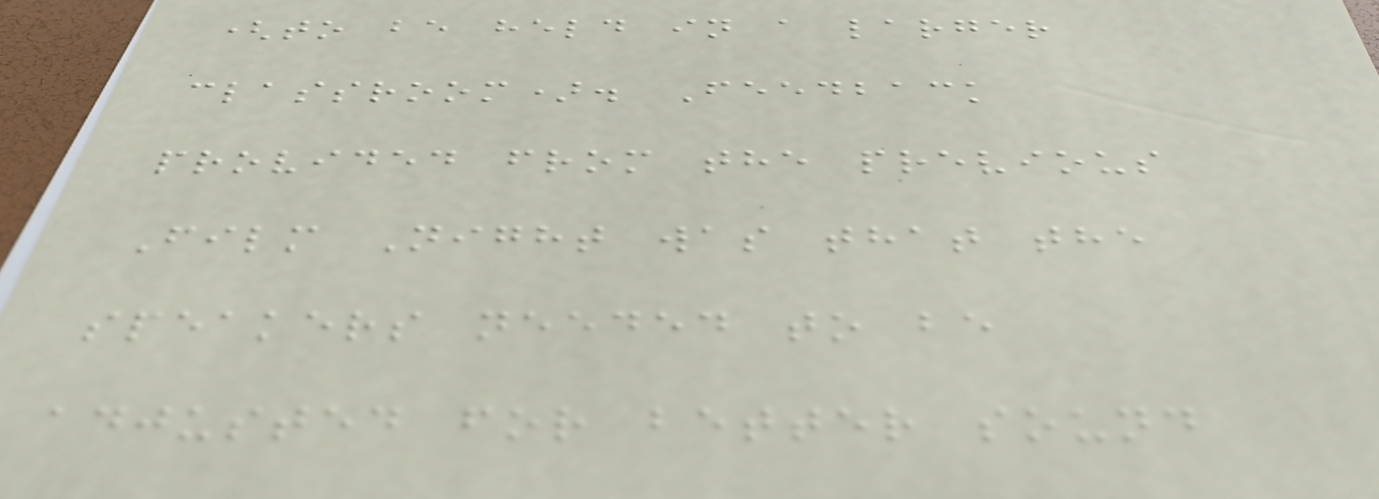(to be held in a larger
classroom). Feedback
provided from the previous
Film Night was that the
speakers needed to be
adjusted for better sound
